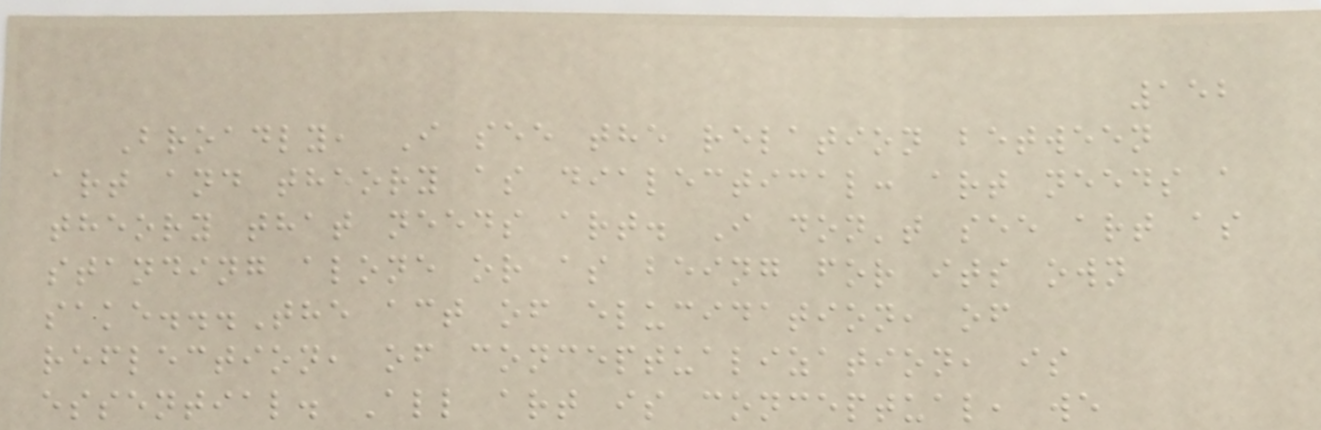152
Broadly, I see the relation between
art and theory as dialectical: art needs a
theory that needs art. I don't see art as
standing alone or as being for its own
sake...The act of elucidation, of
reflection, of conceptualization, is
essential. All art is conceptual, we
